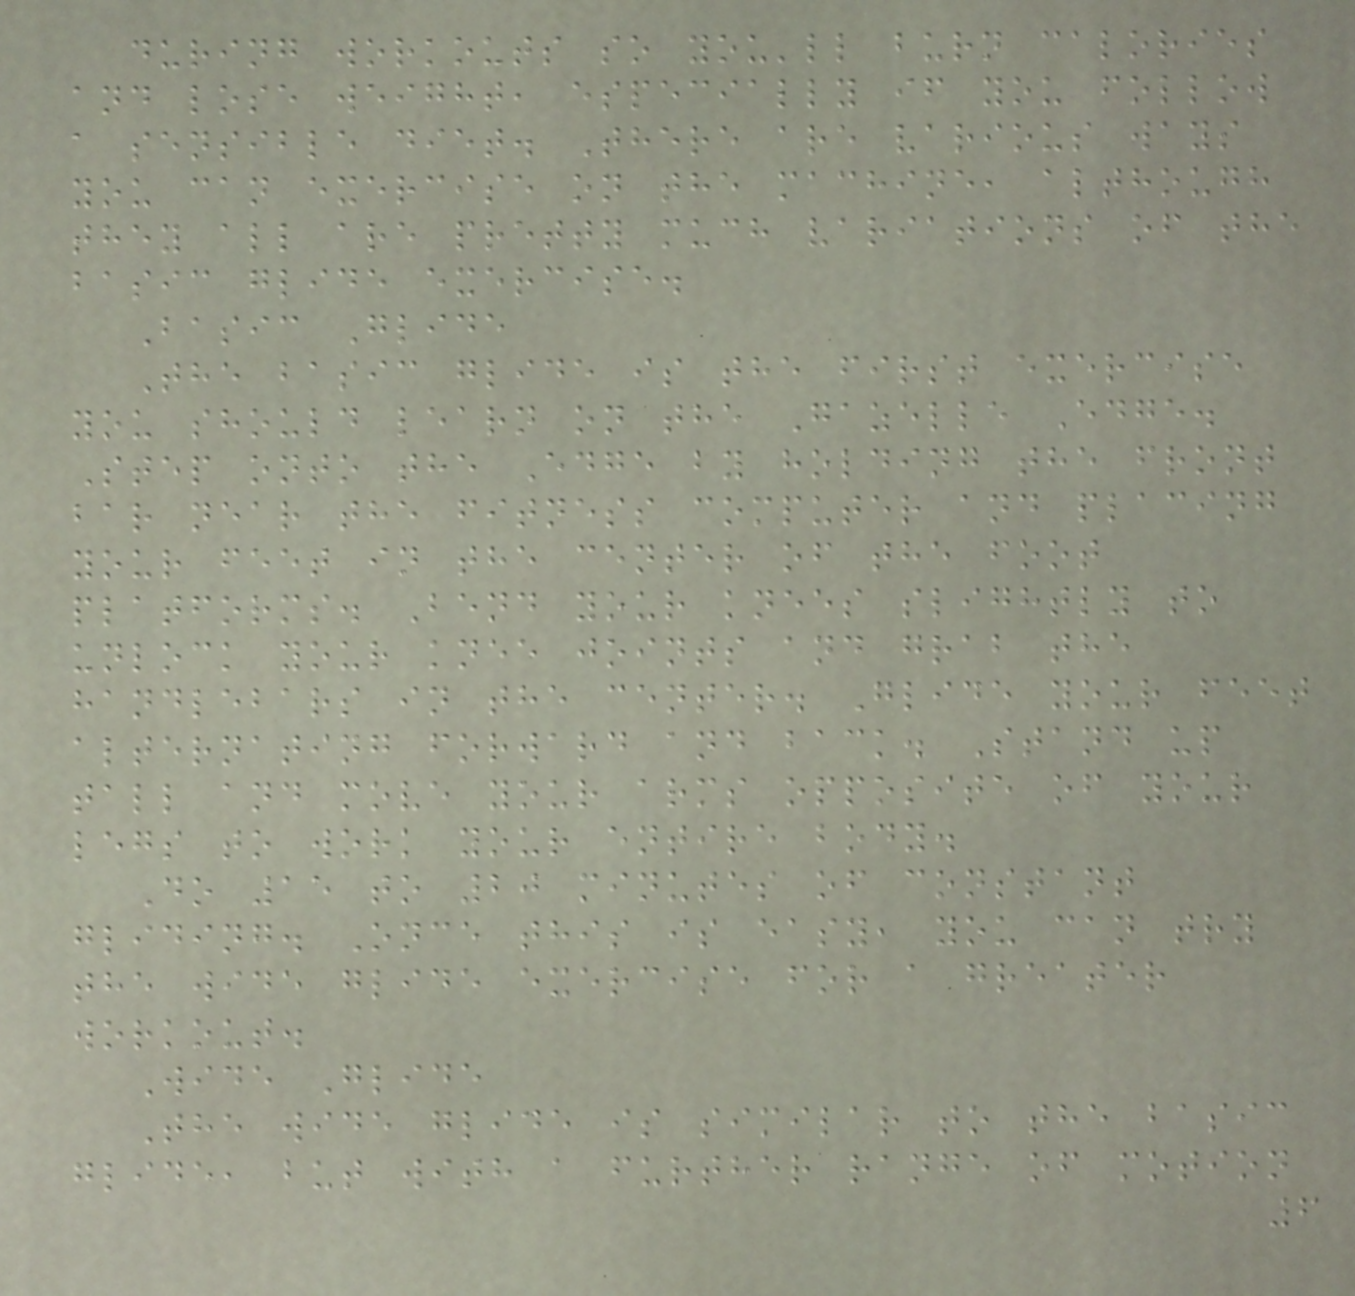during workouts so you'll burn calories
and lose weight, especially if you follow
a sensible diet. There are various ways
you can exercise on the machine, although
they all are pretty much variations of the
basic glide exercise.
Basic Glide
The basic glide is the first exercise
you should learn on the Gazelle Edge.
Step onto the Edge by holding the front
bar near the fitness computer and placing
your feet in the center of the foot
platforms. Bend your knees slightly to
unlock your knee joints and grab the
handlebars in the center. Glide your feet
alternating forward and back. Stand up
tall and move your arms opposite of your
legs to work your entire body.
Do 15 to 20 minutes of constant
gliding. Once this is easy, you can try
the wide glide exercise for a greater
workout.
Wide Glide
The wide glide is similar to the basic
glide, but with a further range of motion
6
